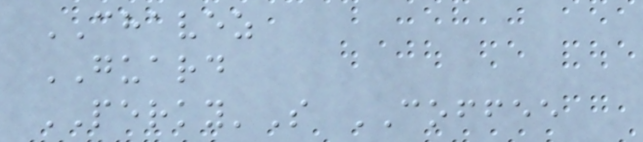CHAVEZ
GUARD
PERKY'S COFFEE
